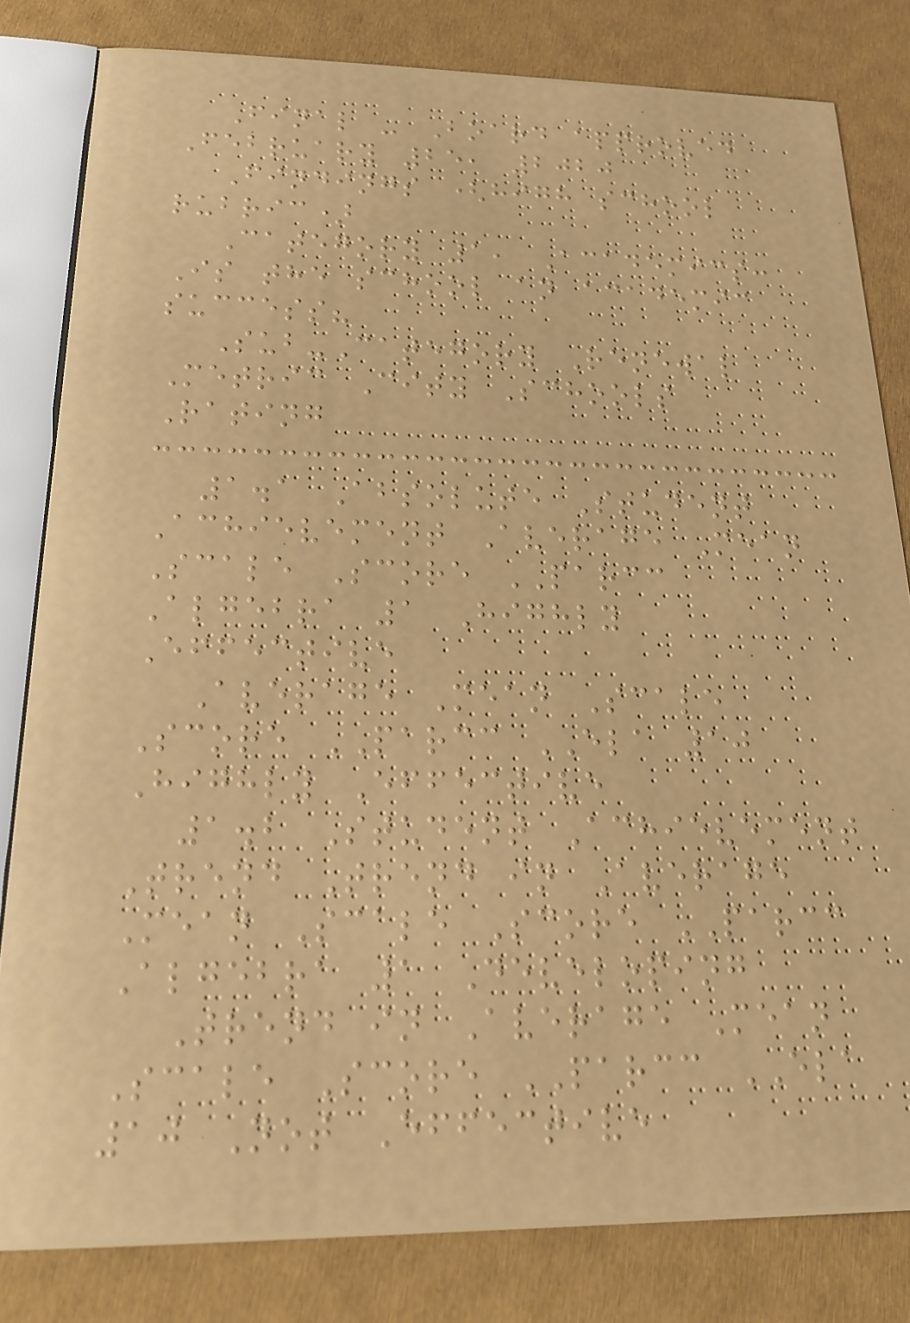Final - Board approved
February 25, 2020
Findings (high school
rubric)
Category 1, Academics:
Is the school an academic
success?
Sub-Category Renewal
Metric City Schools
Rating
1.1 Absolute Student
Achievement Average Mean
Scale Score PARCC
Algebra 1 Highly
Effective
Average Mean Scale
Score PARCC ELA 10
Highly Effective
1.2 Student Achievement
Trend Trend in Average
Mean Scale Score PARCC
Algebra 1 Developing
Trend in Average Mean
Scale Score PARCC ELA
10 Not Effective
